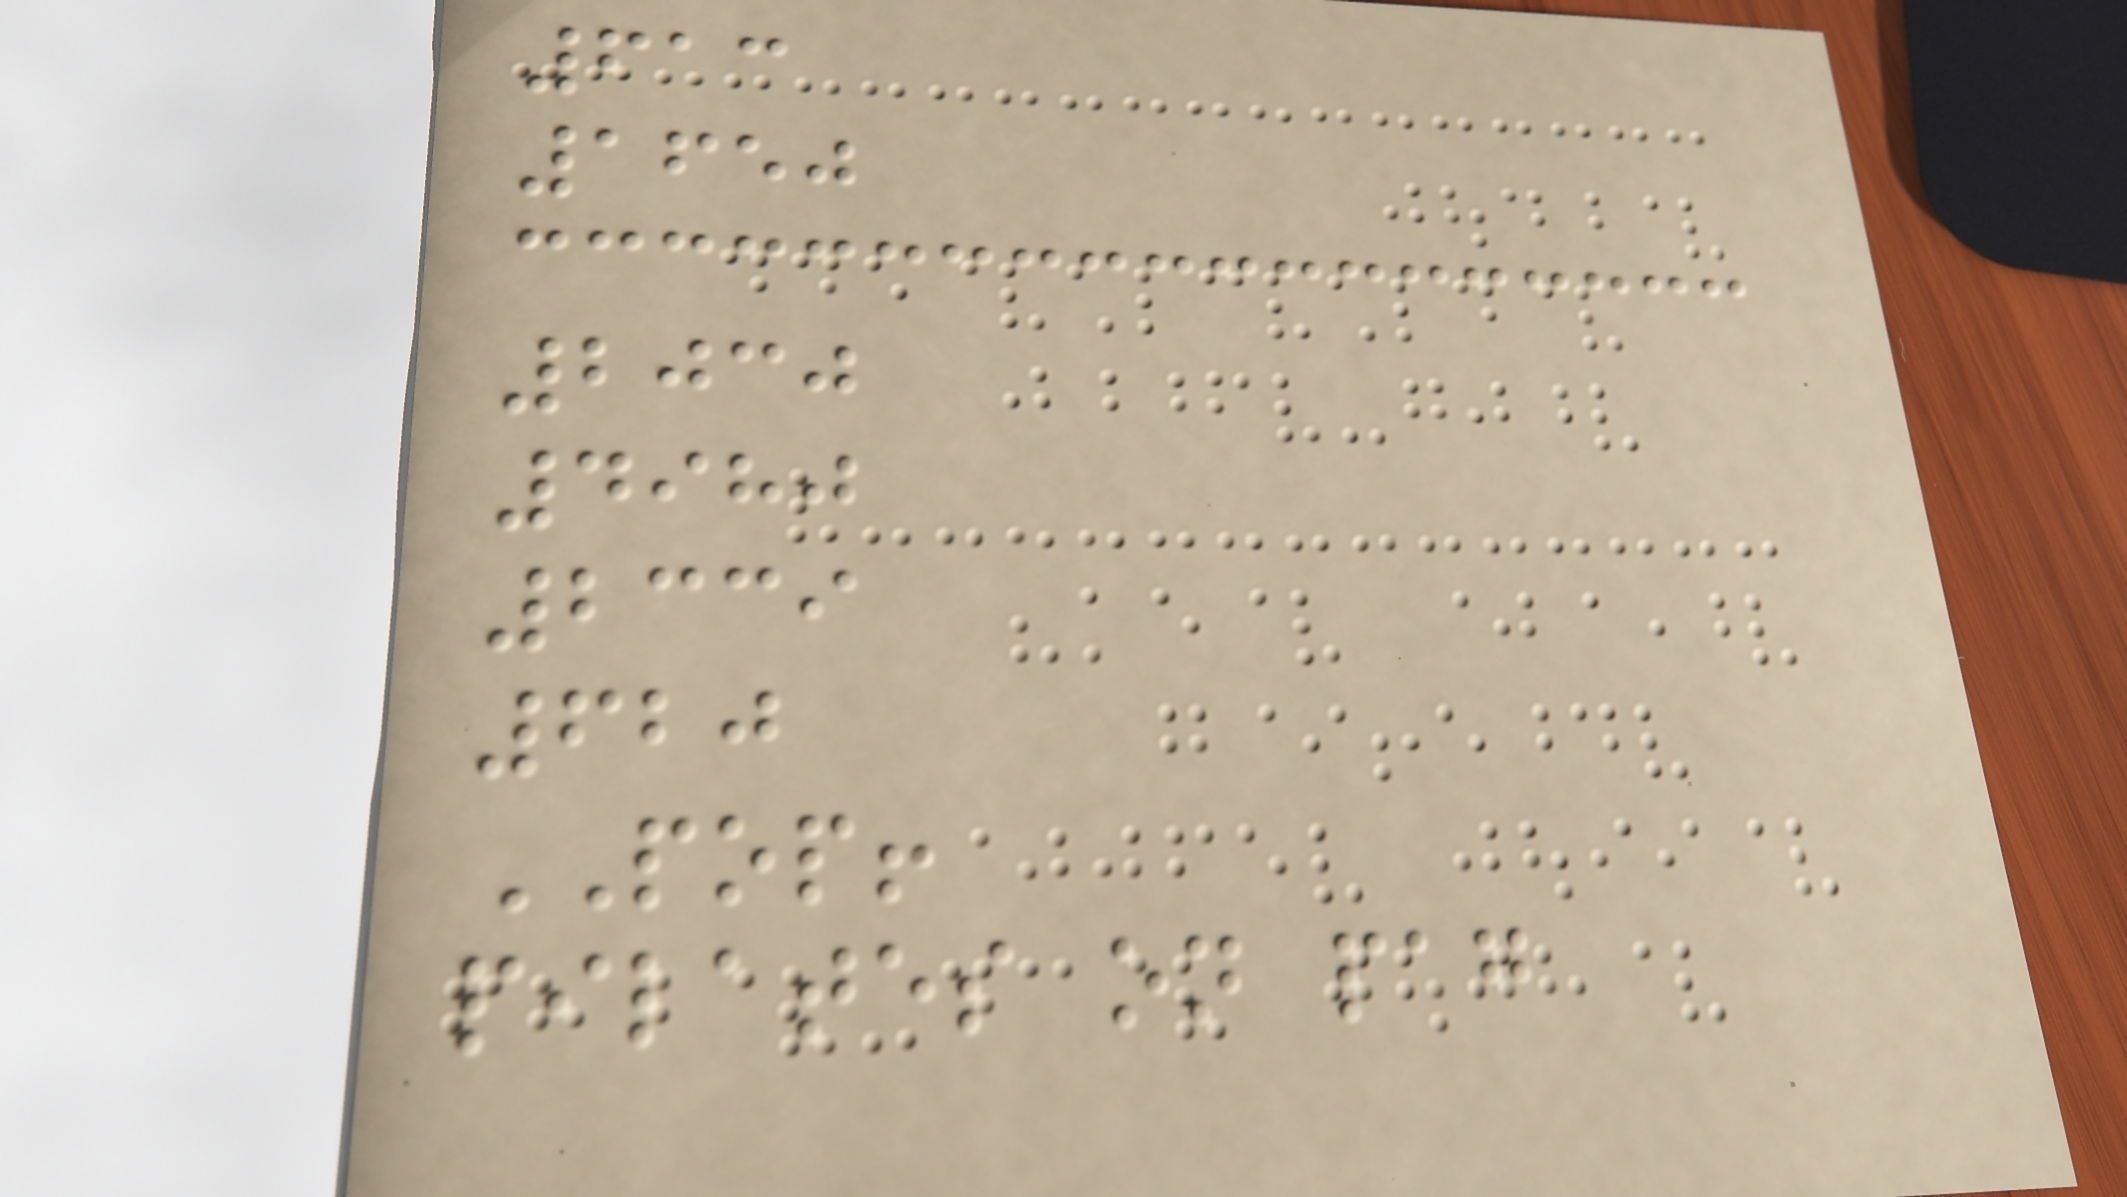613
1650
2030
4980
2339
620
POP!
pilates on pag
